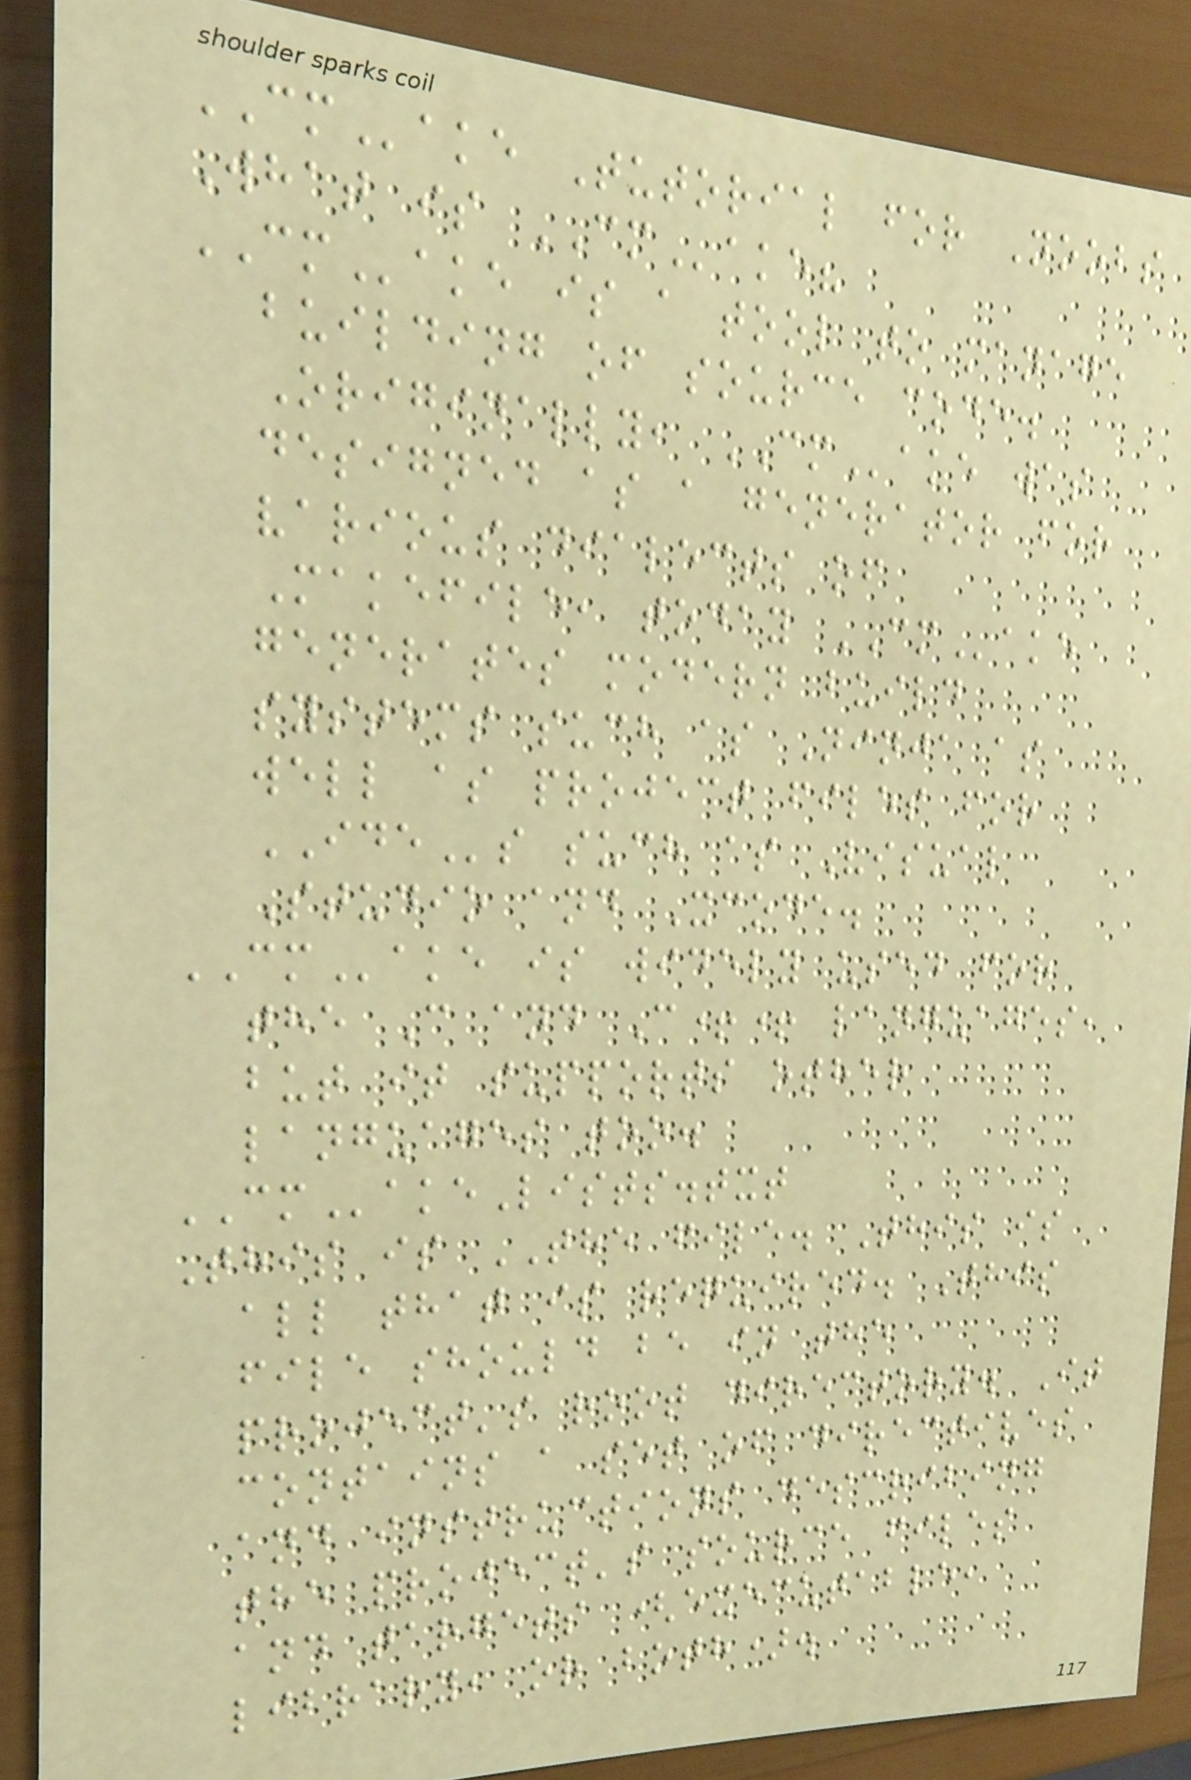CMake Tutorial for Noobs
What is CMake?
CMake is a tool to manage
building of source code.
Originally, CMake was
designed as a generator for
various dialects of
Makefile, today CMake
generates modern build
systems such as Ninja as
well as project files for
IDEs such as Visual
Studio and Xcode.
CMake is widely used for
the C and C++ languages,
but it supports other
languages too.
CMakeLists.txt
This is THE file. This is
all that is required. This
file should be in the
project's root directory. It
contains a set of directives
and instructions describing
the project's source files
and targets (executable,
library, or both).
